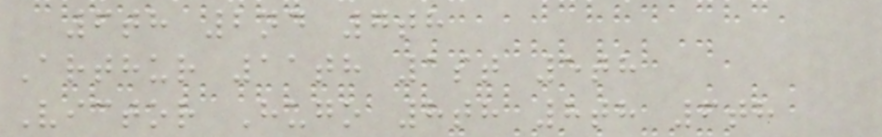6th 2nd 7th
Arthur 11th 1st 5th
Victor Hugo 8th 8th 6th
